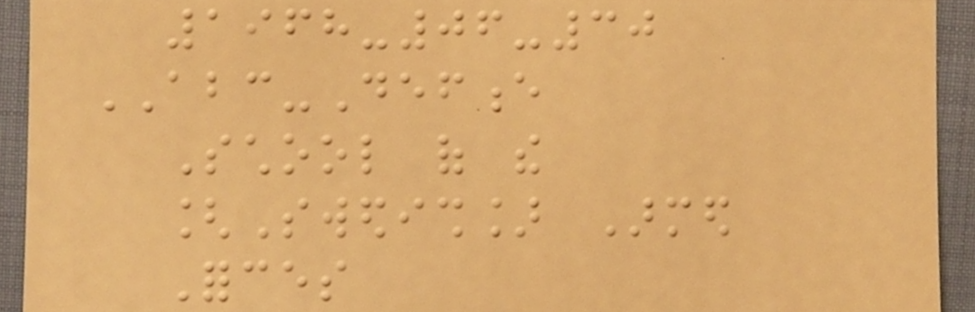1968-06-30
ABC-Defence
School of the
[Swedish] Armed
Forces
